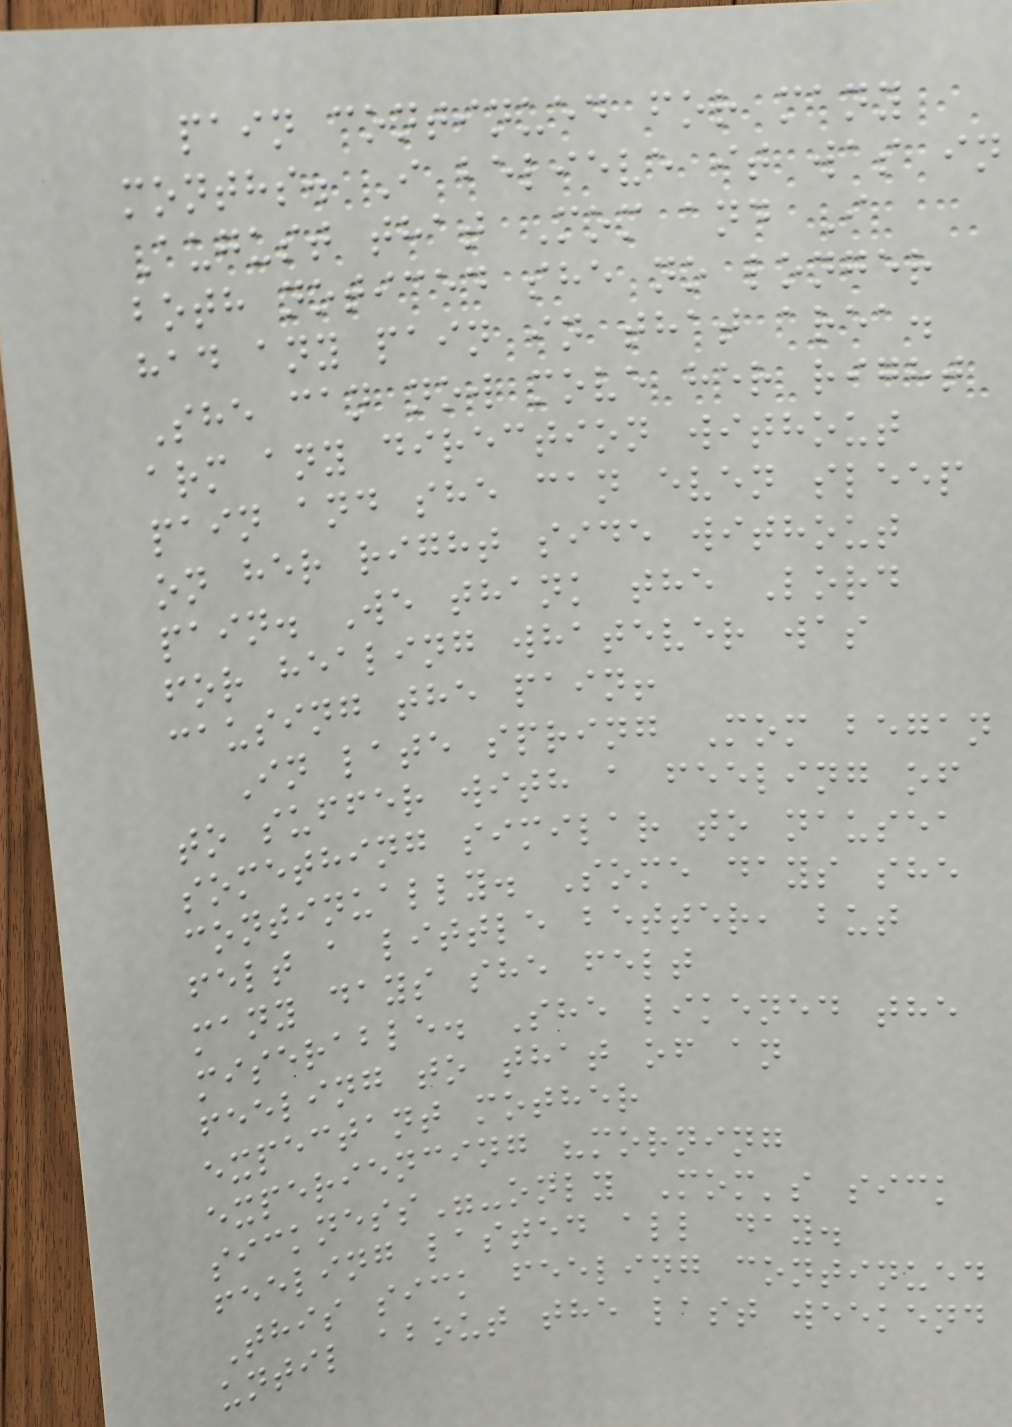pain continued for many
months. I believe it was in
August that Mom and I
both noticed she no longer
had any pain in that area.
She can now move her right
arm any direction without
pain and she can even sleep
on her right side without
pain. We thank the Lord
for healing whatever was
causing the pain!
In late spring Mom began
to suffer with a feeling of
something similar to nausea
continually. Some days she
felt a little better, but
many days she felt
miserable. She likened the
feeling to that of an
expectant mother
experiencing "morning
sickness"-only Mom's sick
feeling lasted all day.
This sick feeling continued
until about the last weekend
